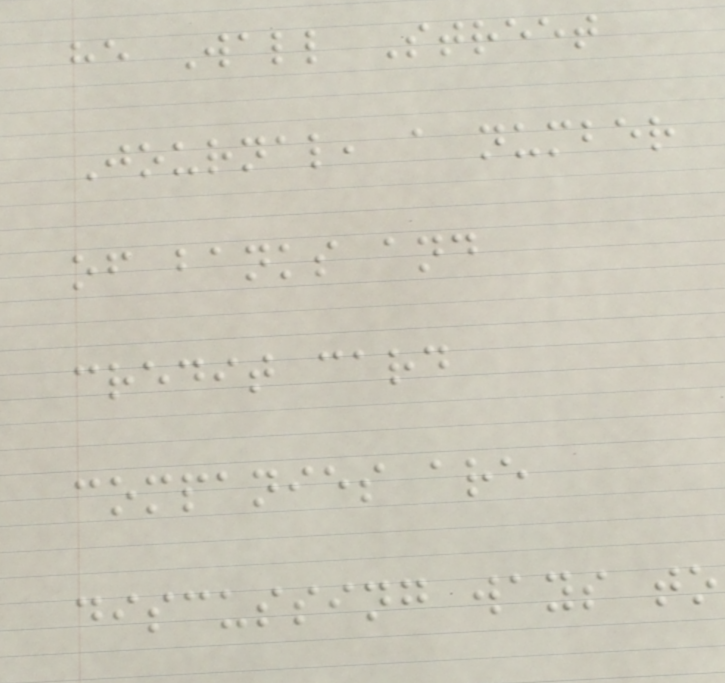he Wall Street
Journal, a number
of banks and
credit card
companies are
discussing ways to
